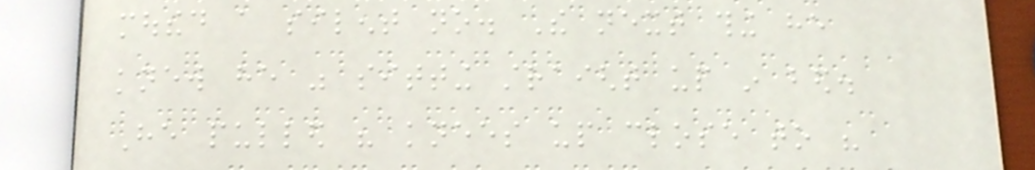mouthed a silent no. The next thing he
knew he was sitting straight up in bed.
He pulled his knees up close to his
